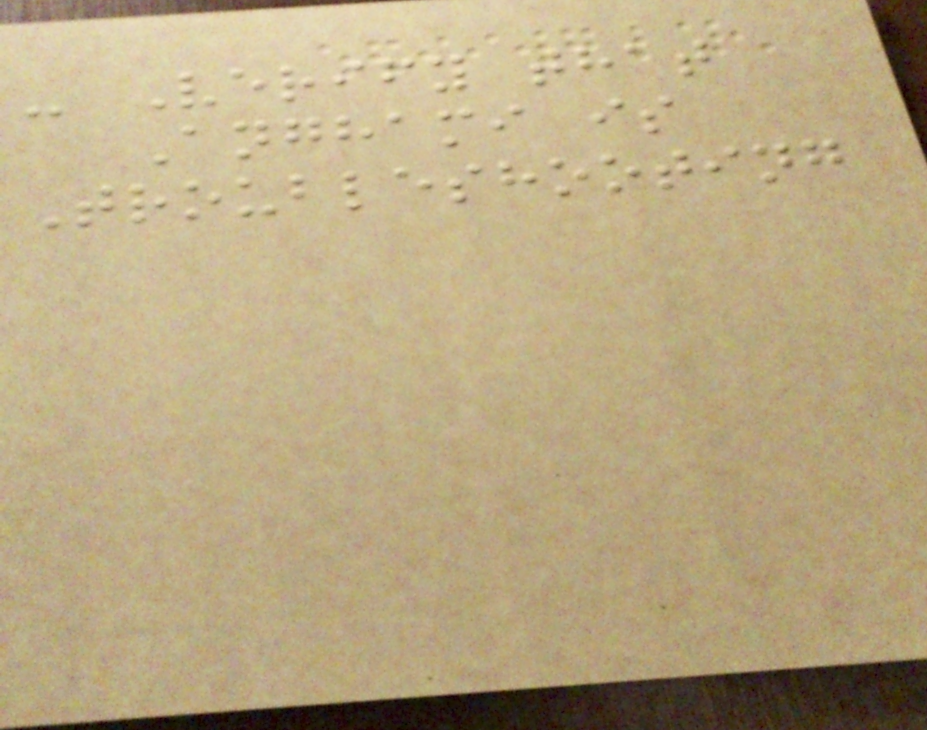- Verify that
Anghami is
Troubleshooting
